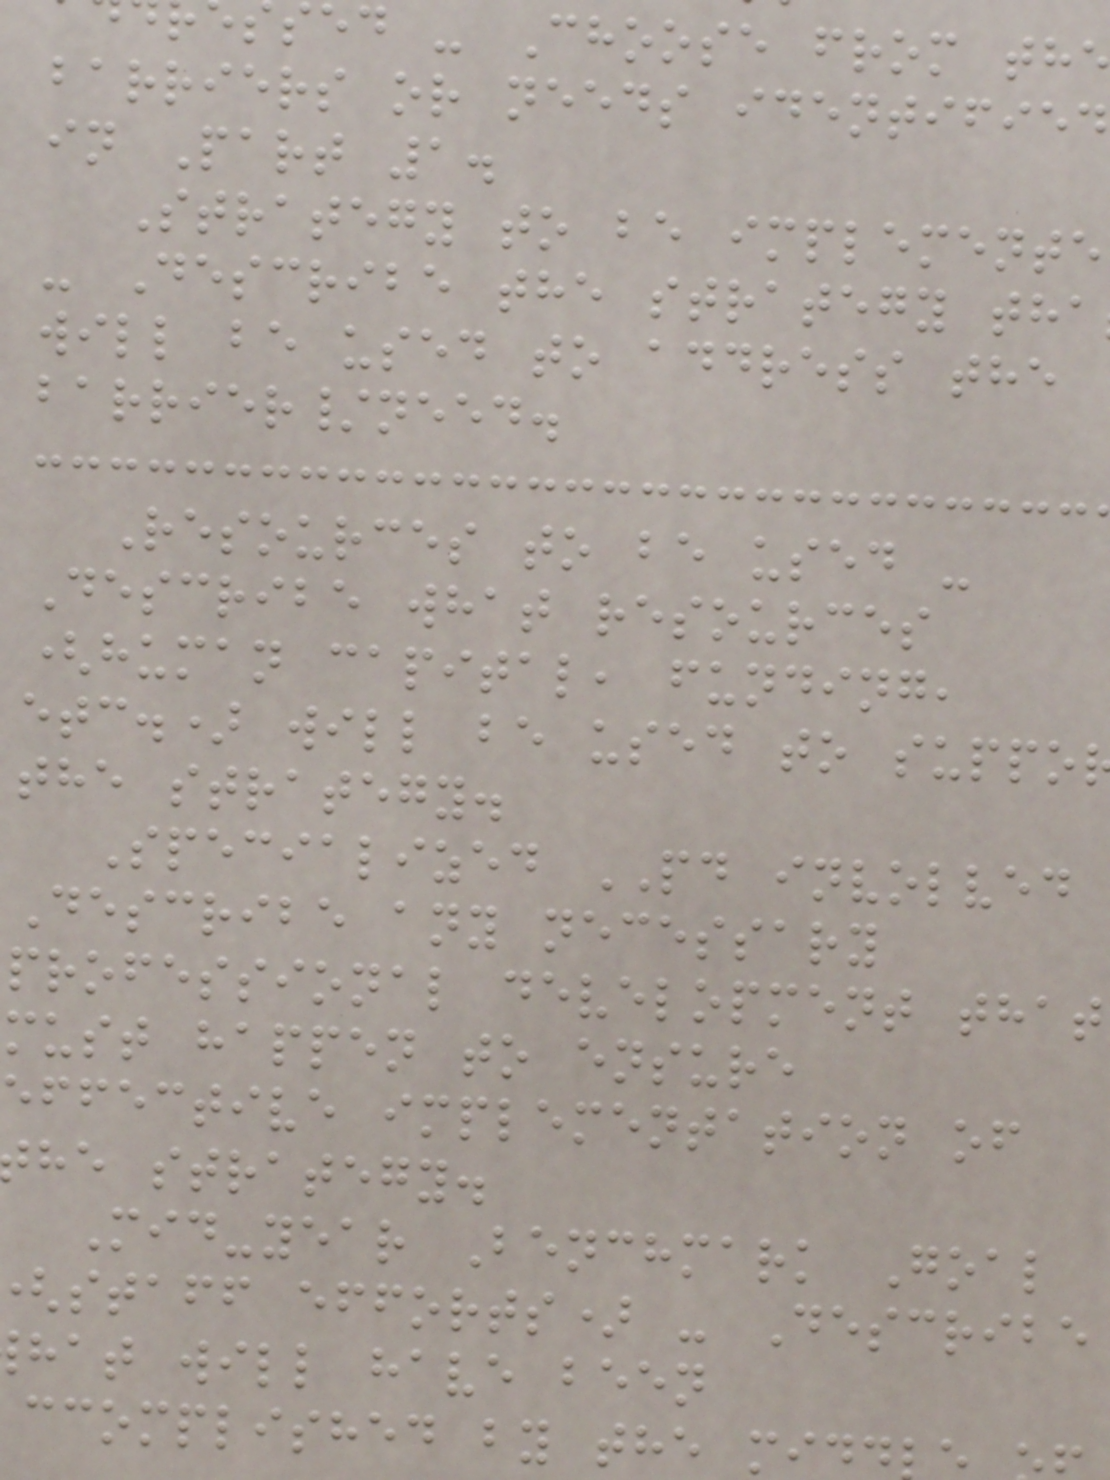sed - Choose from th
barriers or needs identified
in Part 1.
Strategy to be implemente
- Describe the strategy tha
will be used to address the
barrier/need.
Resources to be used -
Describe what resources
(human capital, funding,
etc.) will be used to suppo
the strategy.
Specialized PD involved
Describe any necessary
professional development that
must happen to ensure
effective implementation of
he strategy.
Mid-year Benchmark Goal
staff efforts) - Describe
hat will have been
ccomplished by the mid
